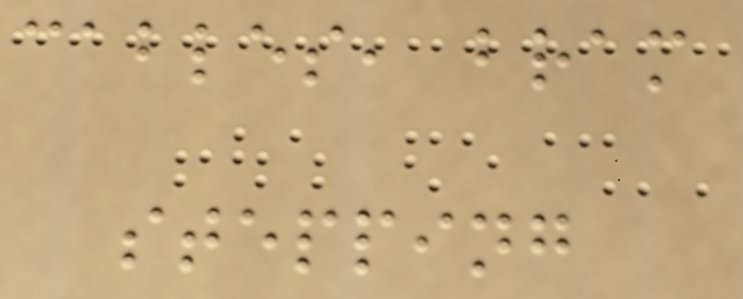cables, bram
stepping
